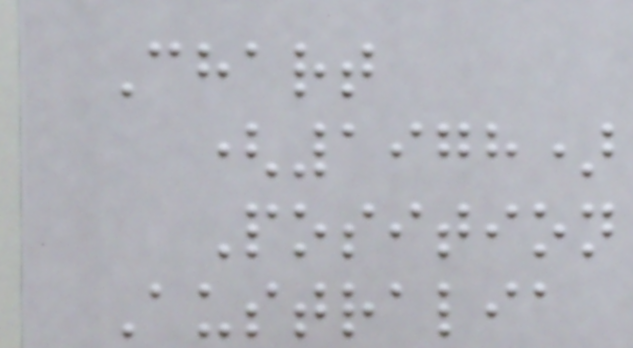Chart
(1978)
Position
Australia
